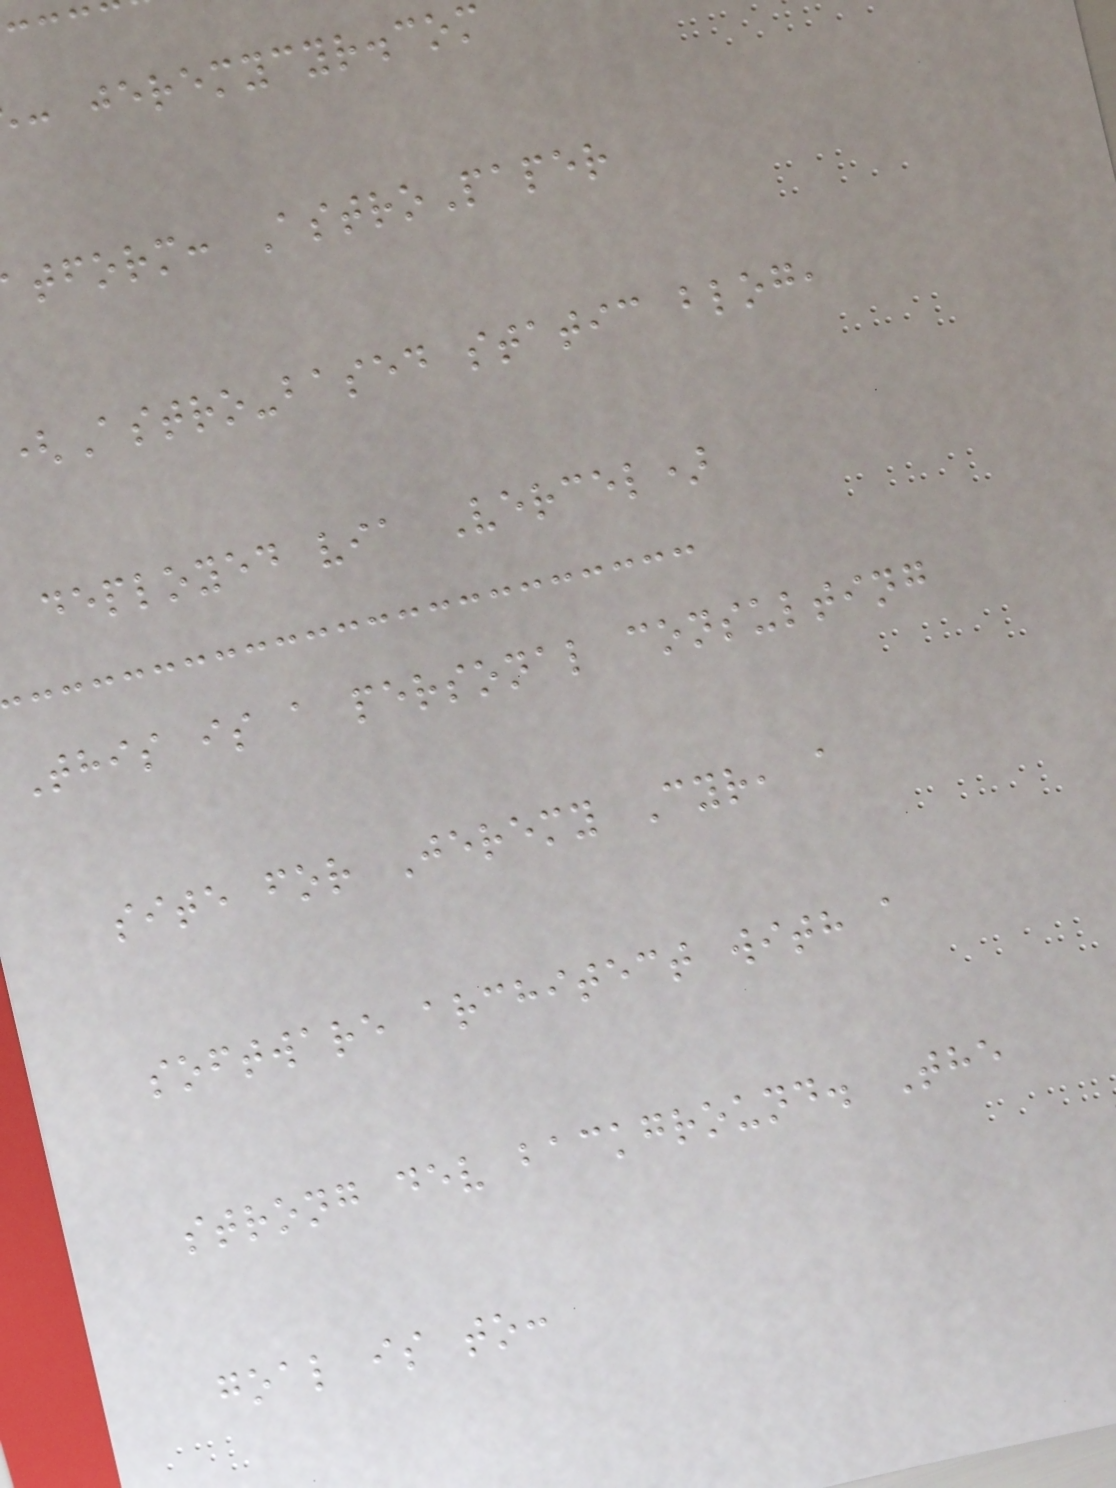: jeremycyr.com
tform: AstroPaper
(Astro-based static blog,
deployed via Vercel)
This is a personal consulting
site for Jeremy Cyr, a
software architect with a
strong dev background. The
goal is to:
